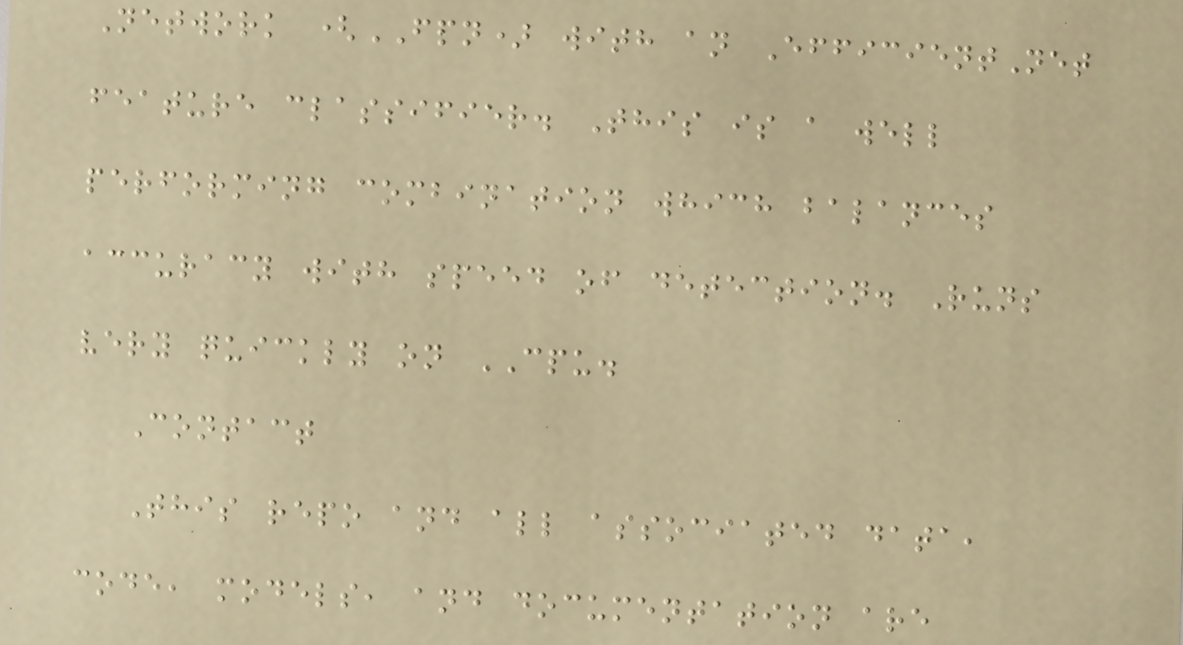Network (FPN) with an EfficientNet
feature classifier. This is a well
performing combination which balances
accuracy with speed of detection. Runs
very quickly on CPU.
Contact
This repo and all associated data,
code, models, and documentation are
